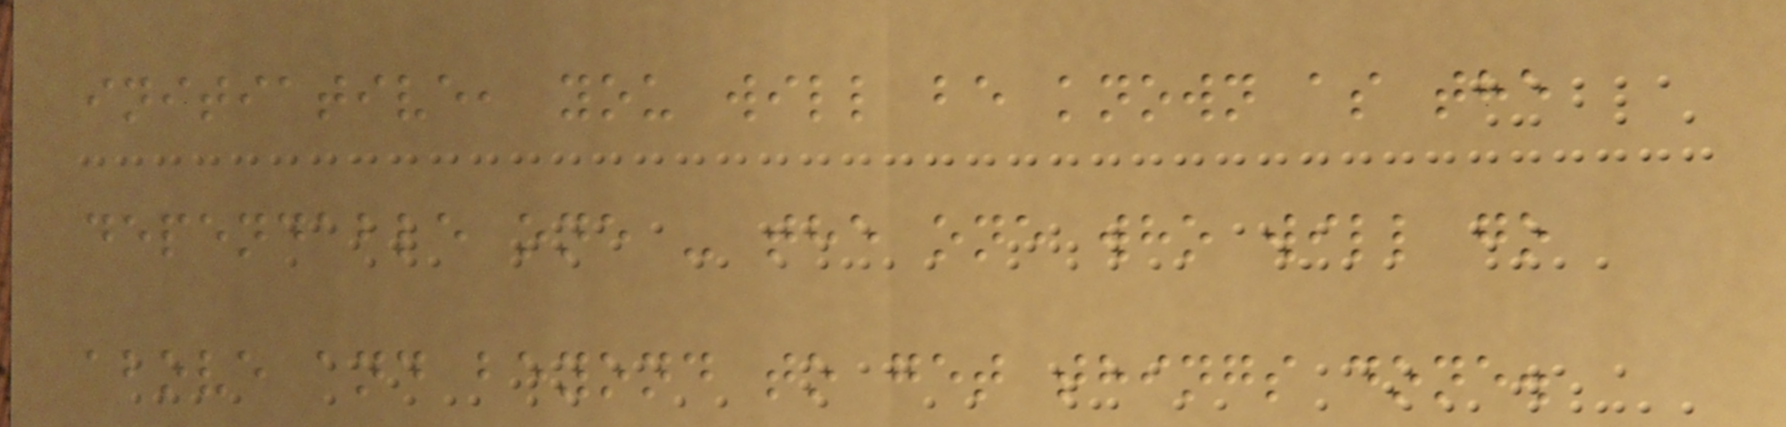initiative, you will be known as the
dependable one - the one who will go
above and beyond to get things done.
